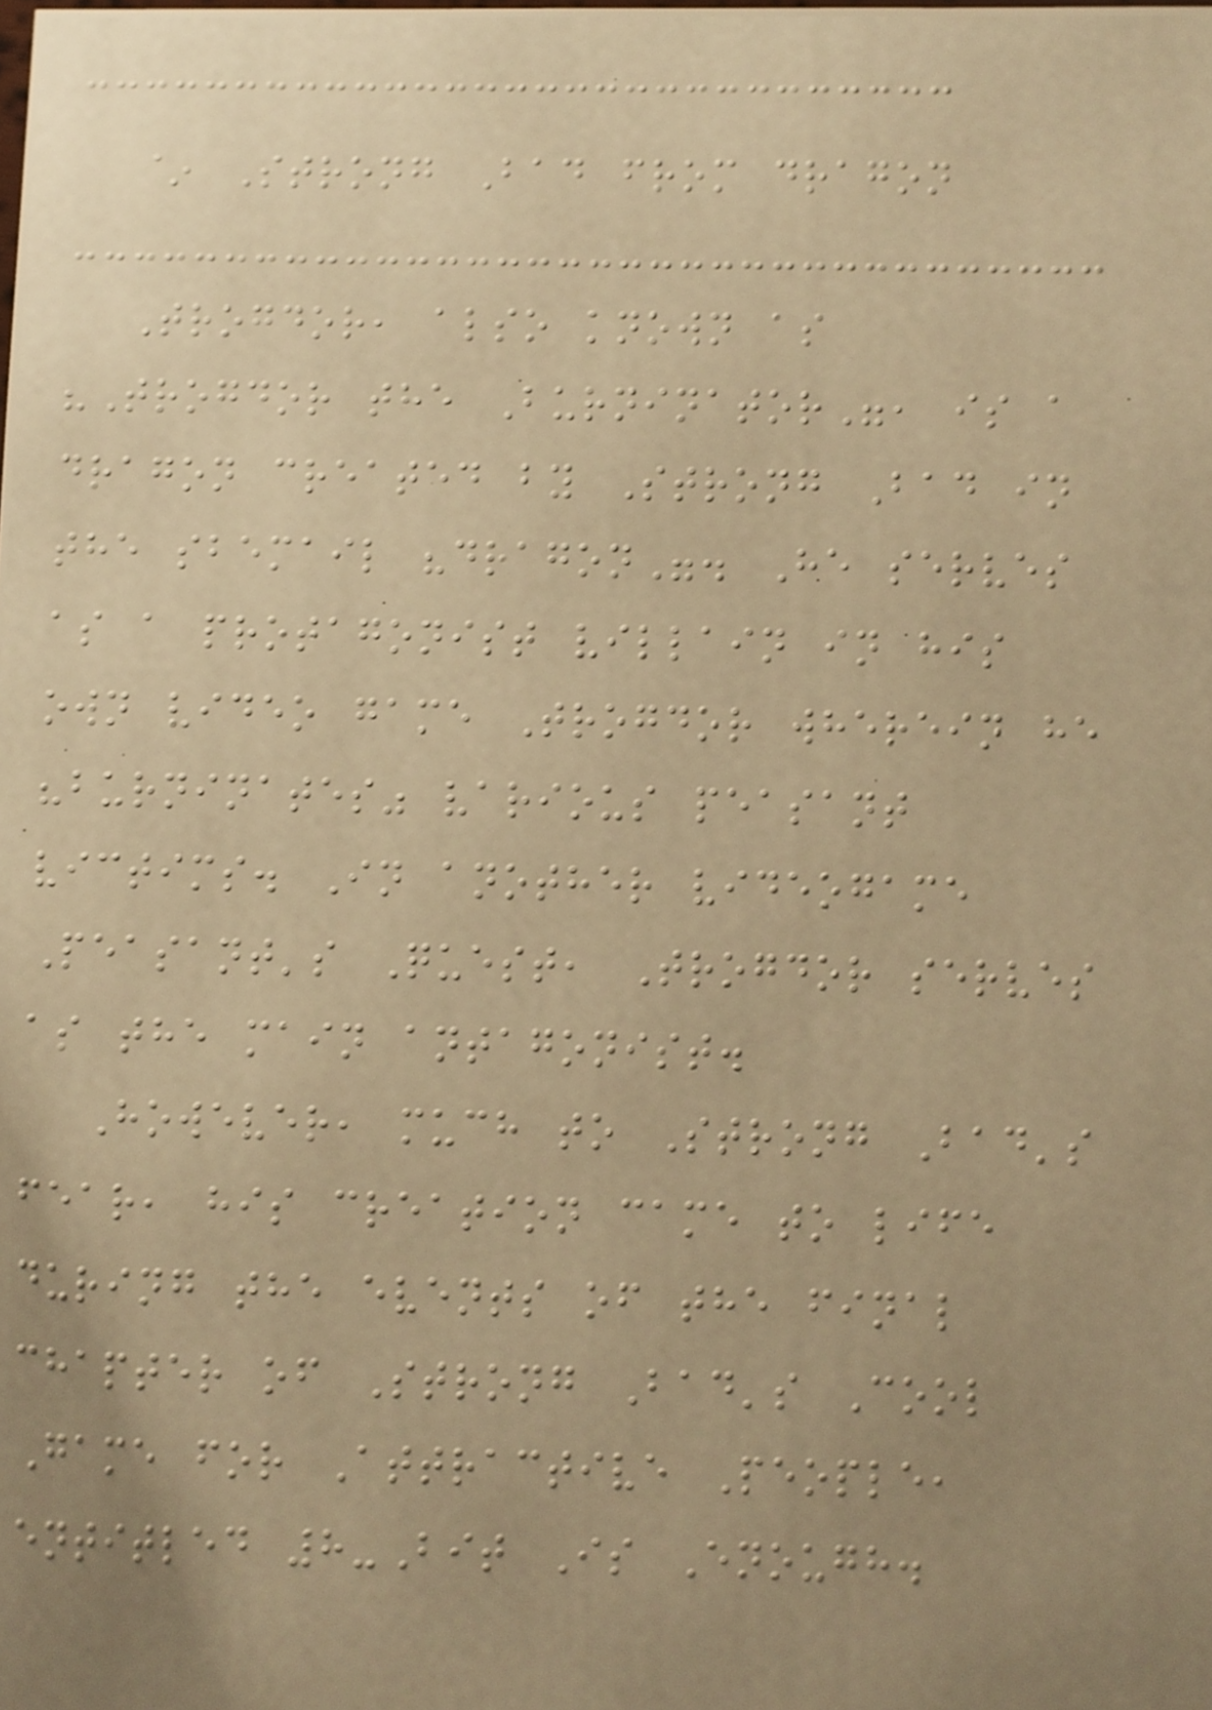~ Strong Bad from dragon
Trogdor, also known as
"Trogdor the Burninator", is a
dragon created by Strong Bad in
the sbemail "dragon". He serves
as a protagonist villain in his
own video game Trogdor wherein he
"burninates" various peasant
victims. In another videogame
Peasant's Quest, Trogdor serves
as the main antagonist.
However, much to Strong Bad's
fear, his creation came to life
during the events of the final
chapter of Strong Bad's Cool
Game for Attractive People,
entitled 8-Bit Is Enough.
